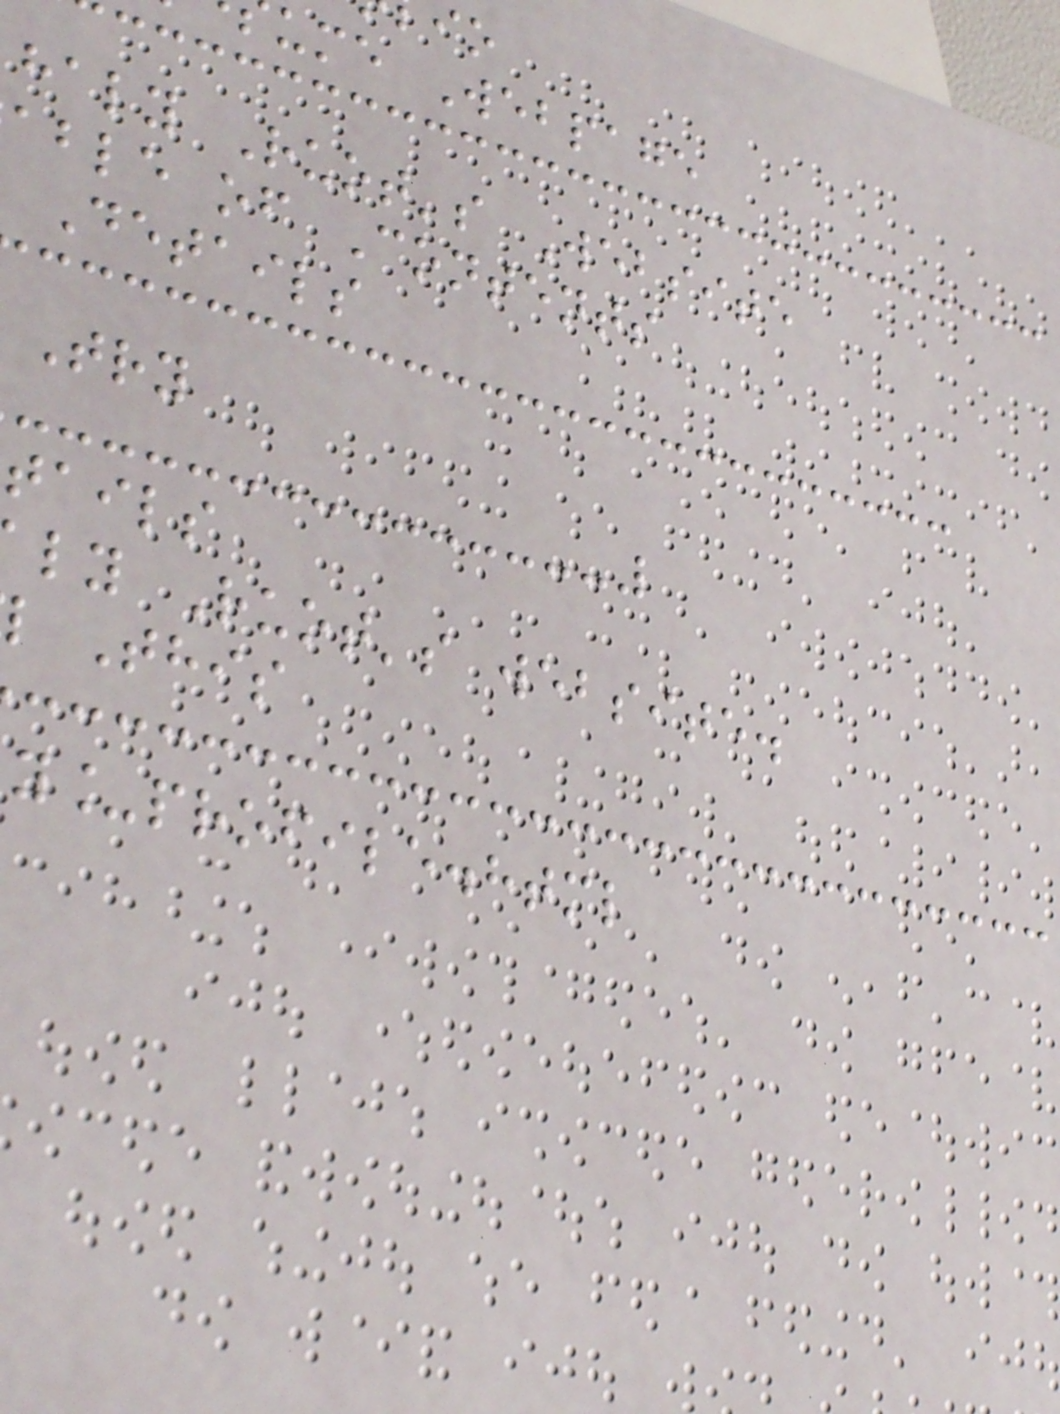ume Webpage
haly Ruot's Website
able of Contents
Details
Try
tails
ly Ruot's website.
This
y_profile.html
